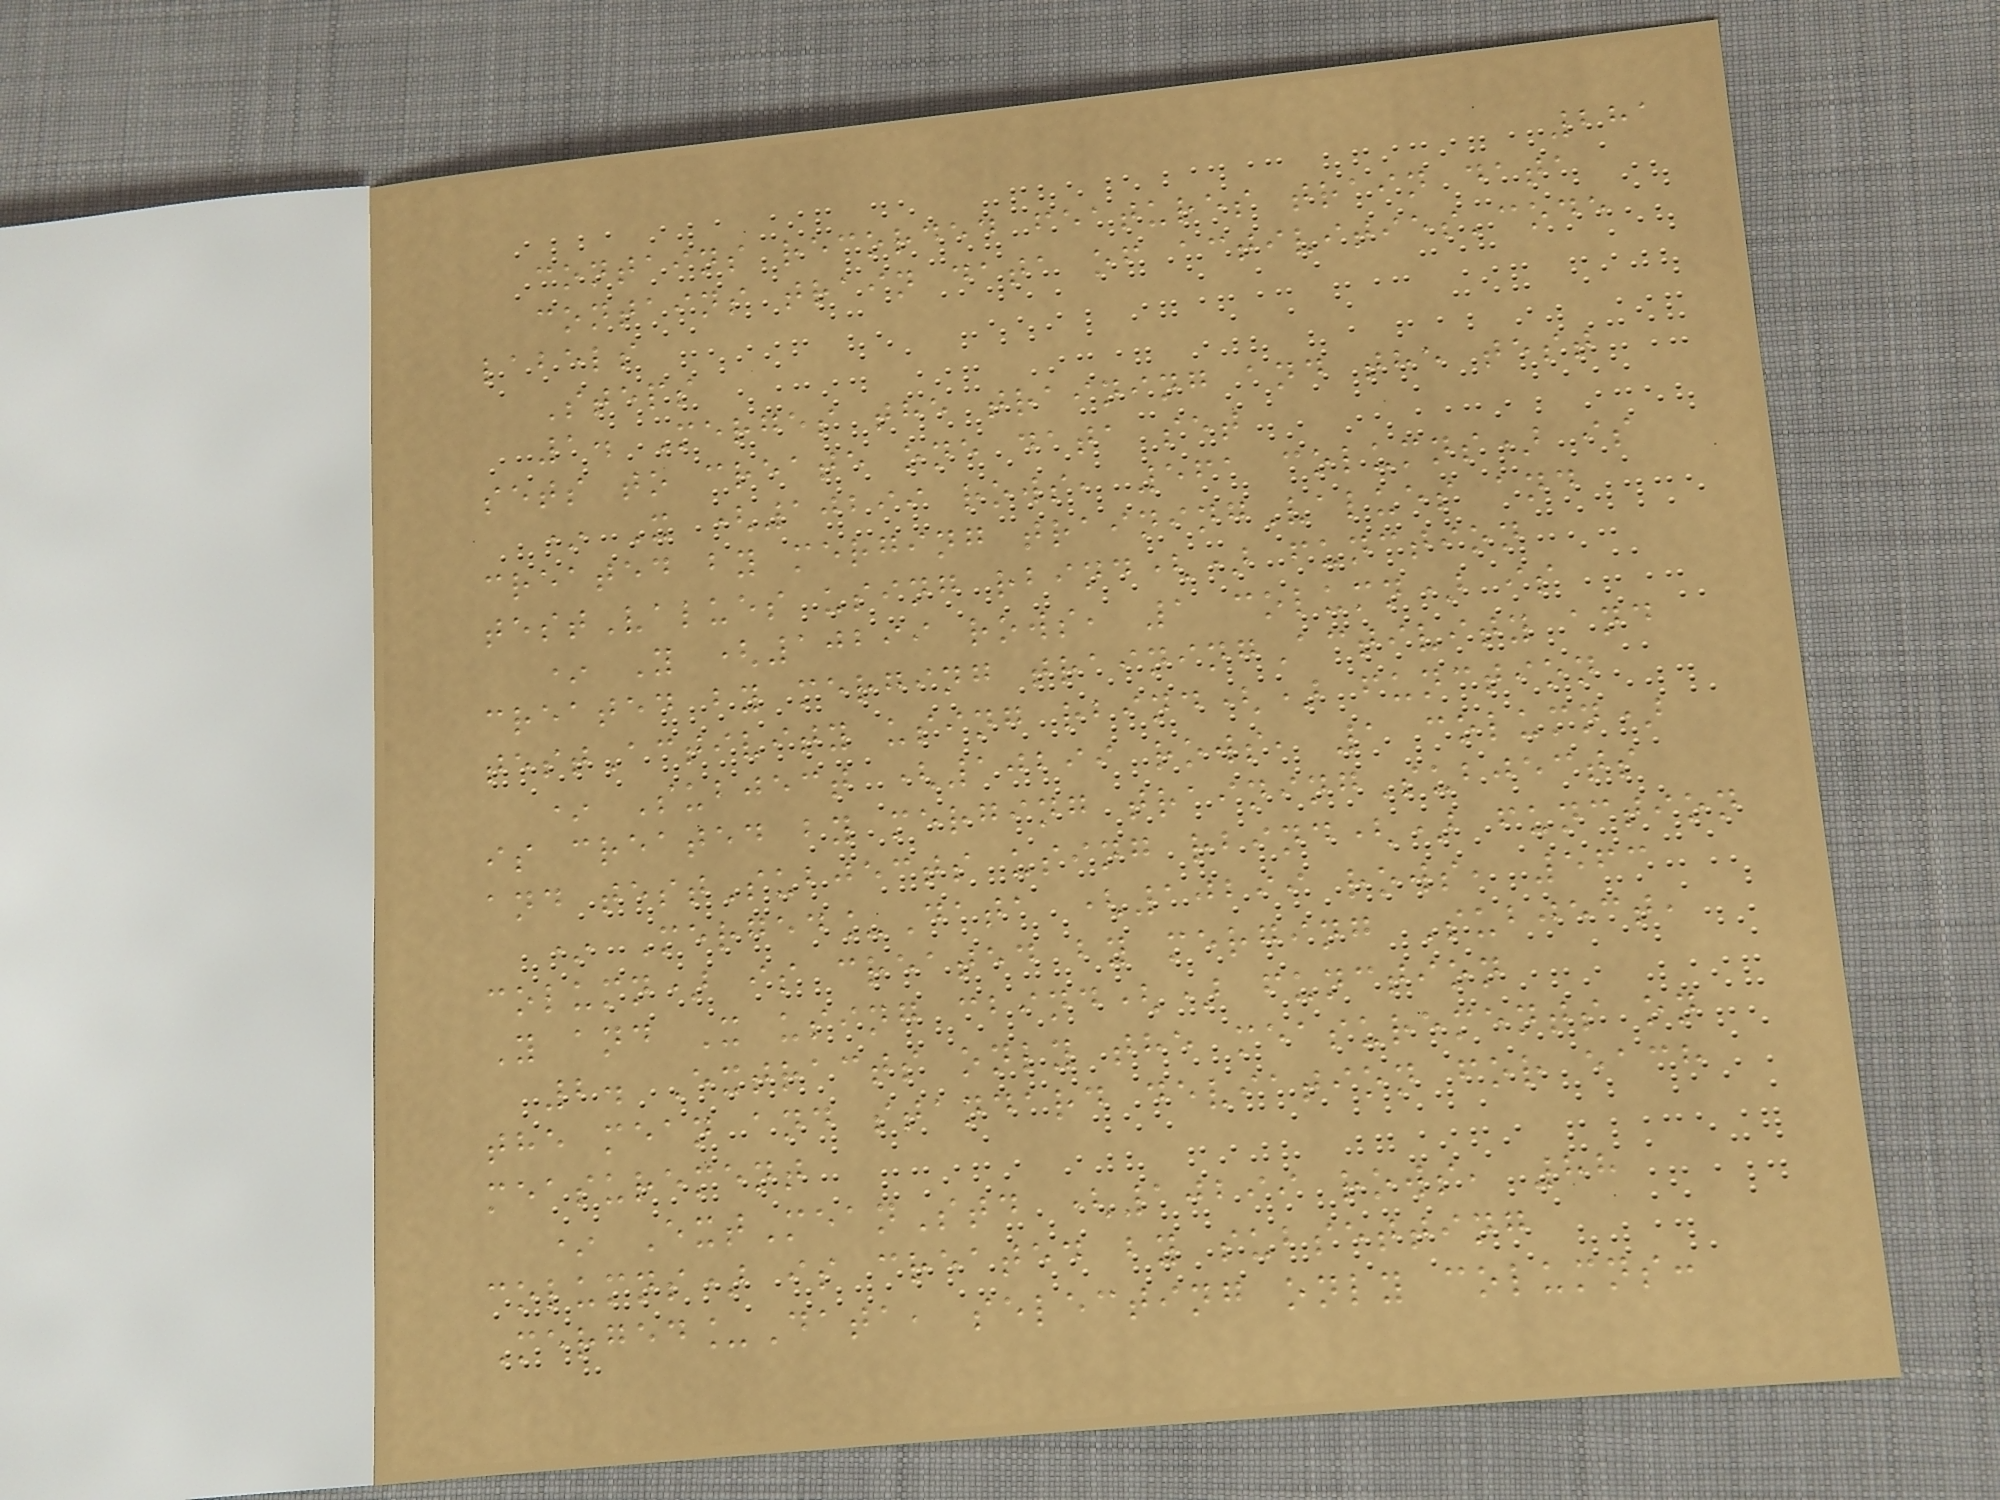281
contains recorded features train data
contains train data of activities'code
labels
Steps
1. Merges the training and the test
sets to create one data set
* X (10299 rows, 561 columns) is
created by merging trainingValues and
testValues using rbind() function
* Y (10299 rows, 1 column) is
created by merging trainingActivity and
testActivity using rbind() function
* Subject (10299 rows, 1 column)
is created by merging trainingSubjects
and testSubjects using rbind() function
* Merged_Data (10299 rows, 563
column) is created by merging Subject,
Y and X using cbind() function
2. Extracts only the measurements on
the mean and standard deviation for each
measurement
* ExtMeanStd (10299 rows, 88
columns) is created by subsetting
Merged_Data, selecting only columns:
